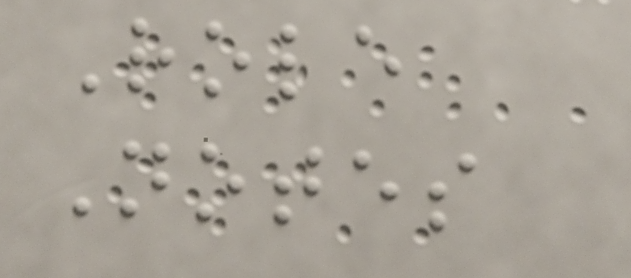Role
Notes
